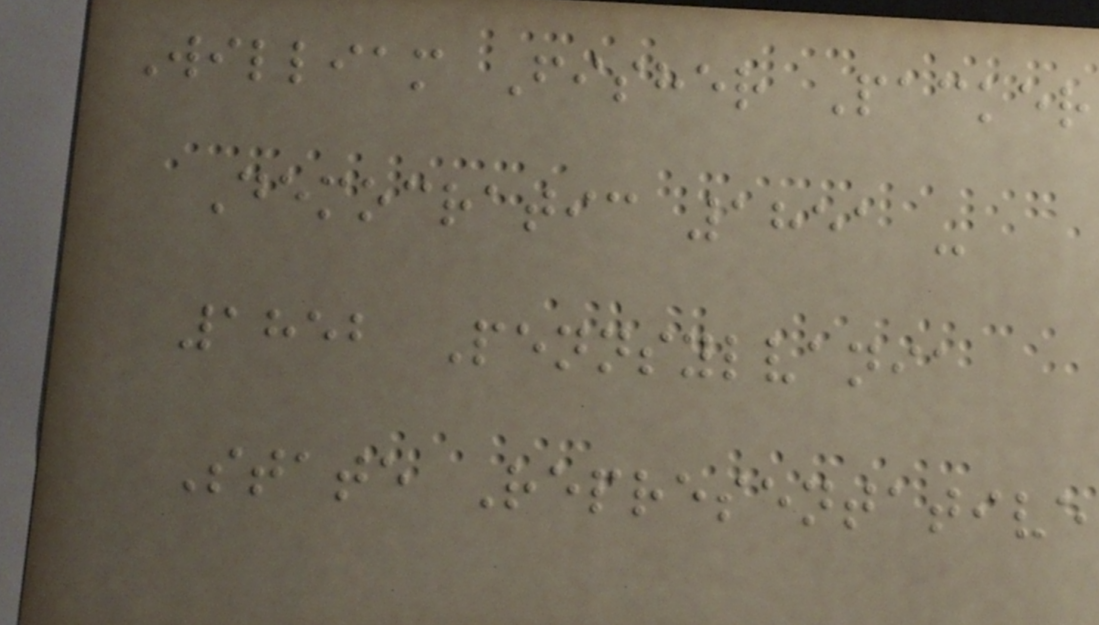William Fisher Packer
Democratic 1851 -
1852 Pennsylvania
State Representative
